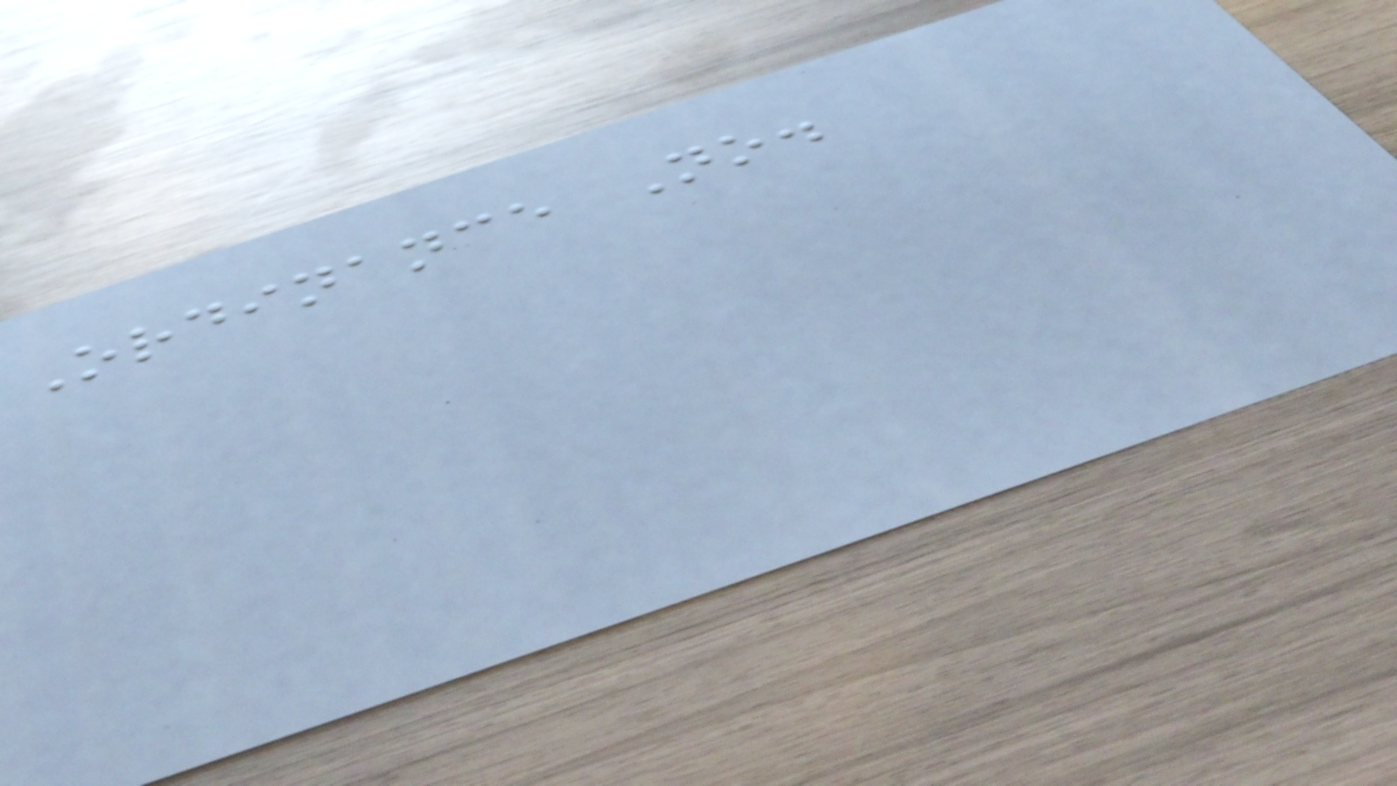Ordinance No.
